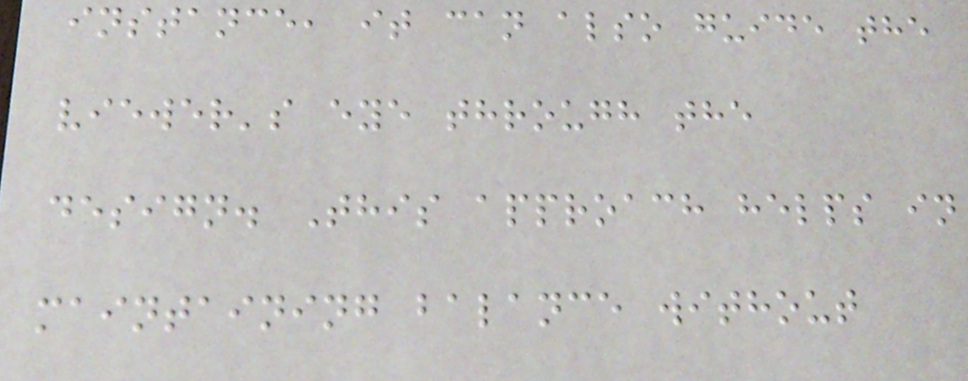instance, it can also guide the
viewer's eye through the
design. This approach helps in
maintaining balance without
